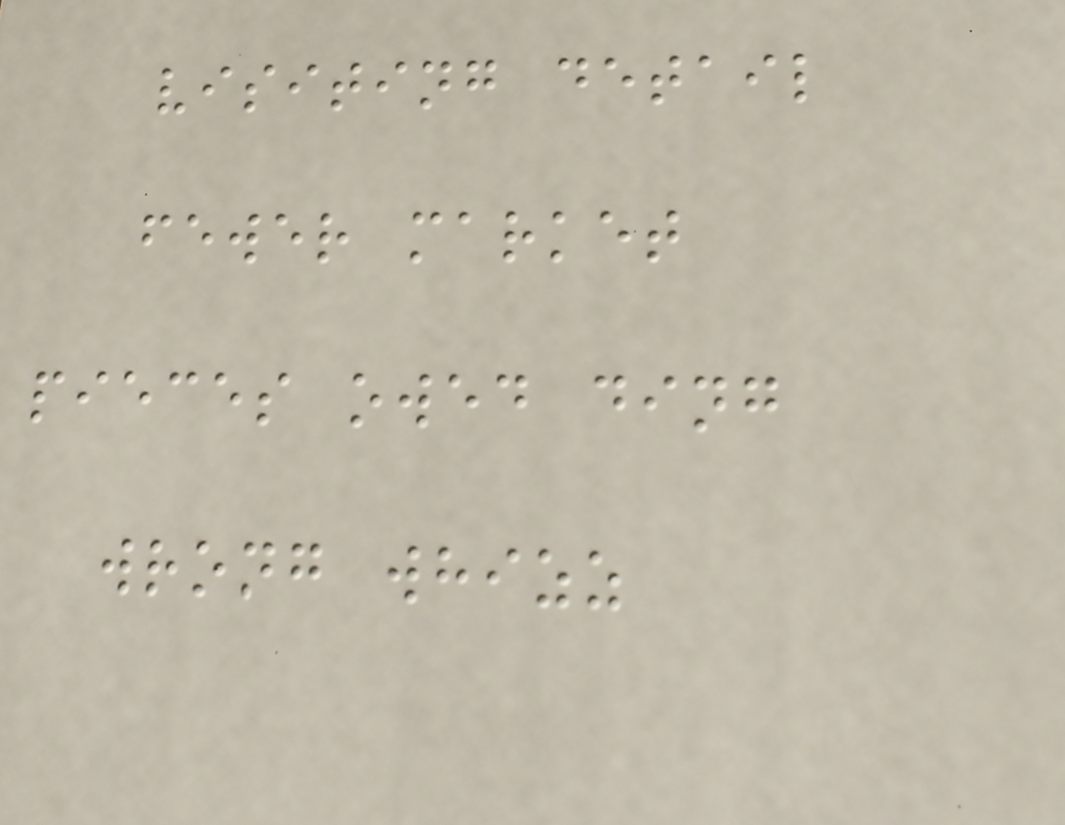visiting detail
fewer market
pieces owed ding
wrong whizz
